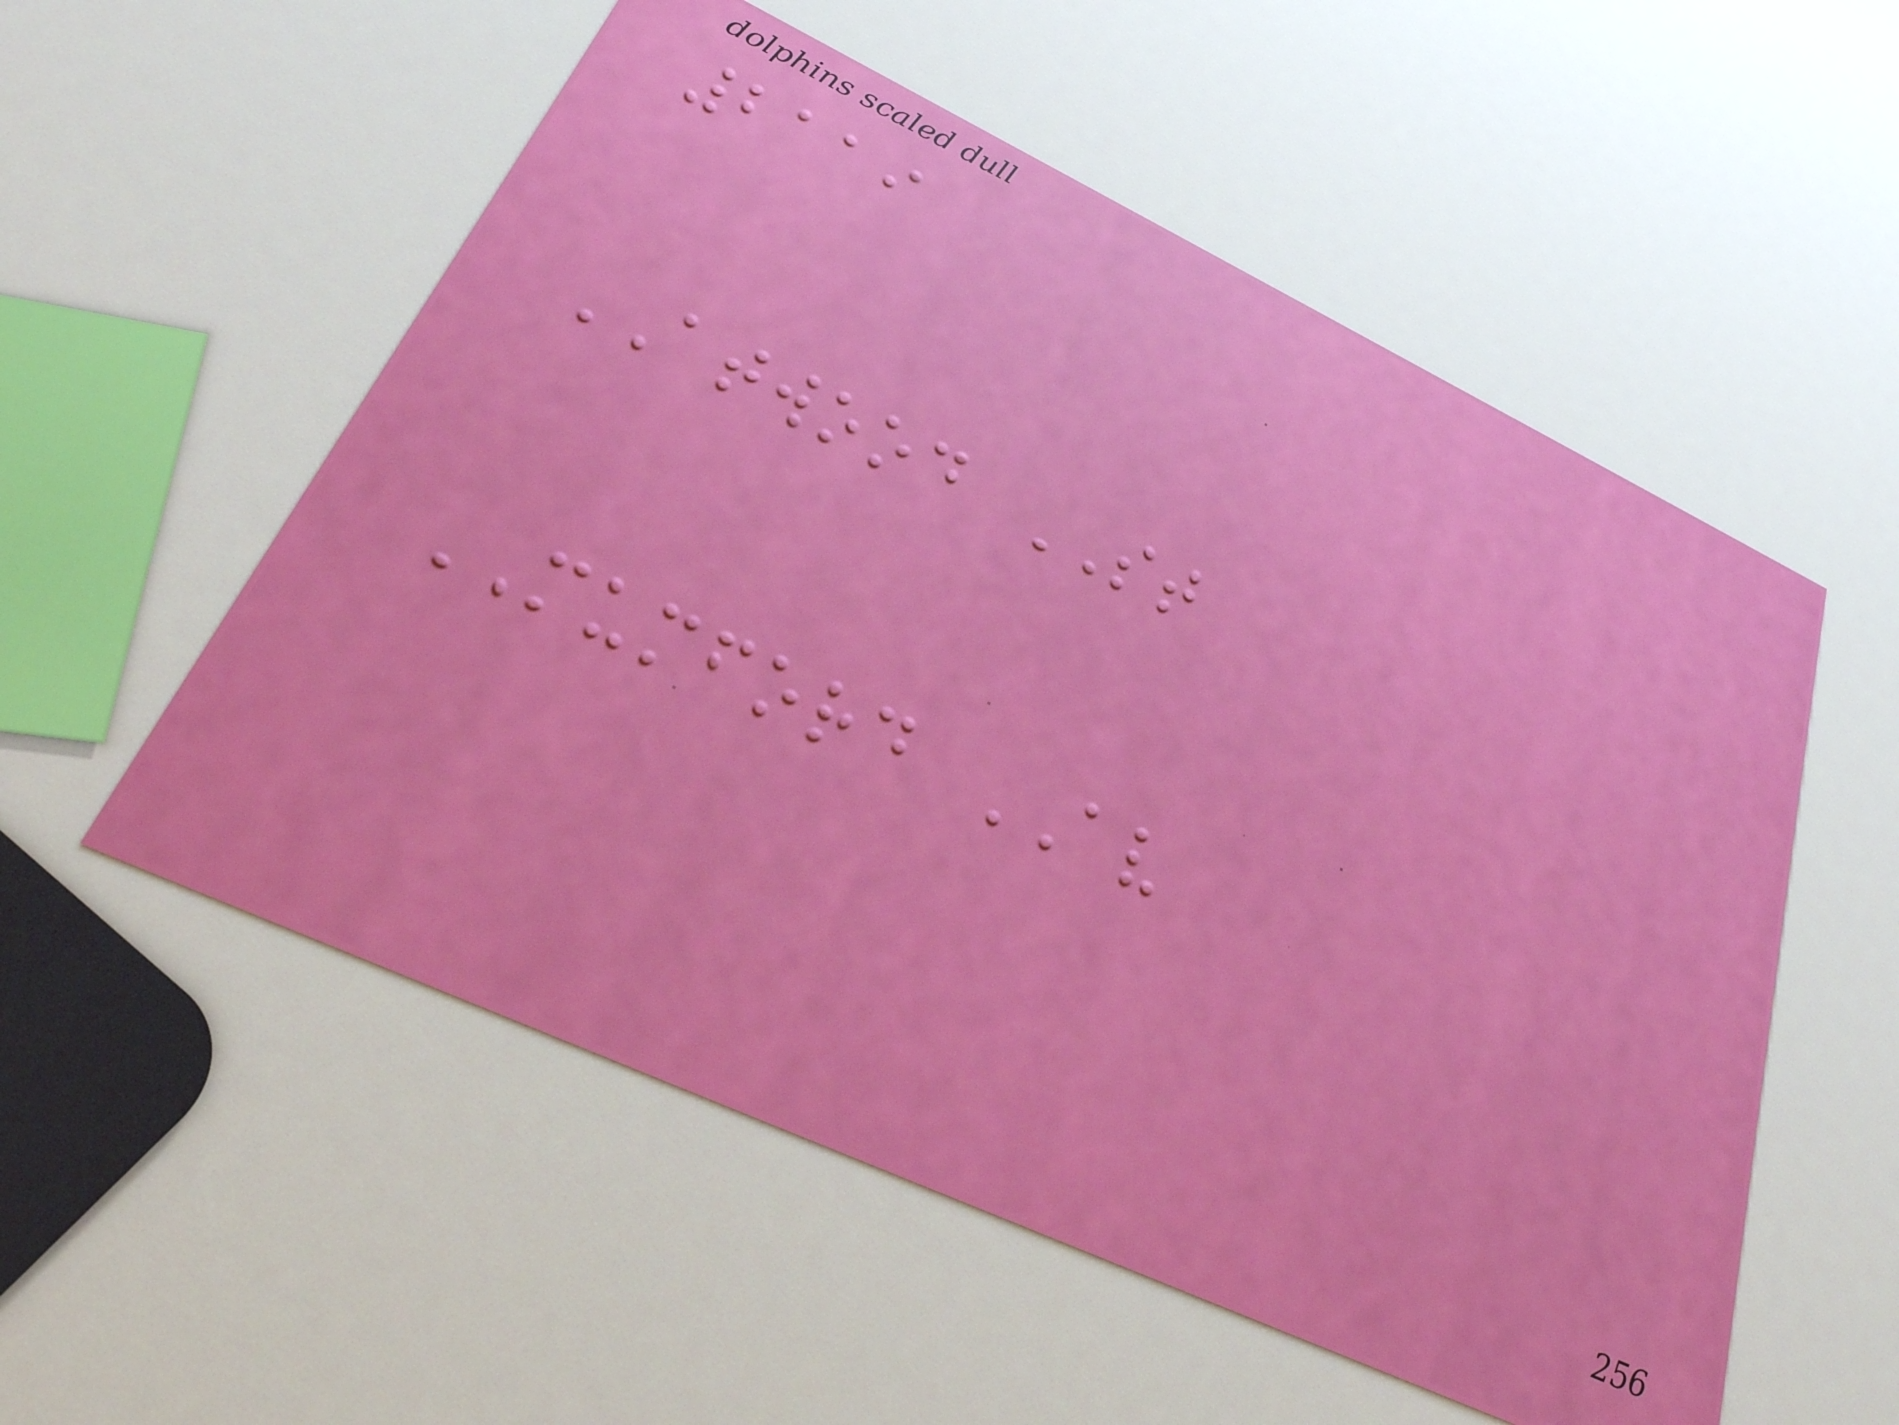2119
ATWOOD ST
MUMFORD AV
